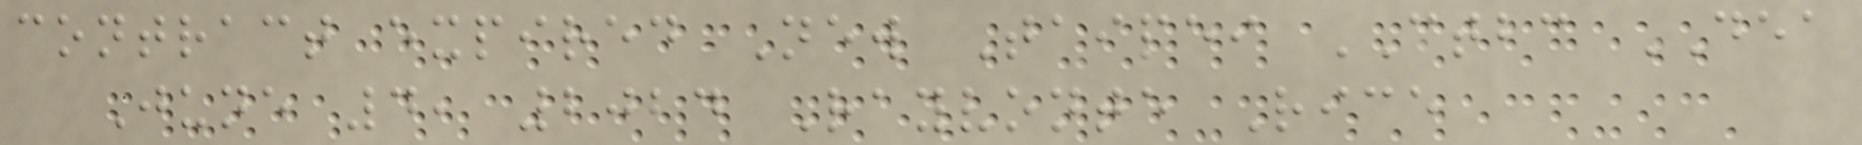contract expired New Taipei CTBC DEA
June 4, 2024 Rayvonte Rice
